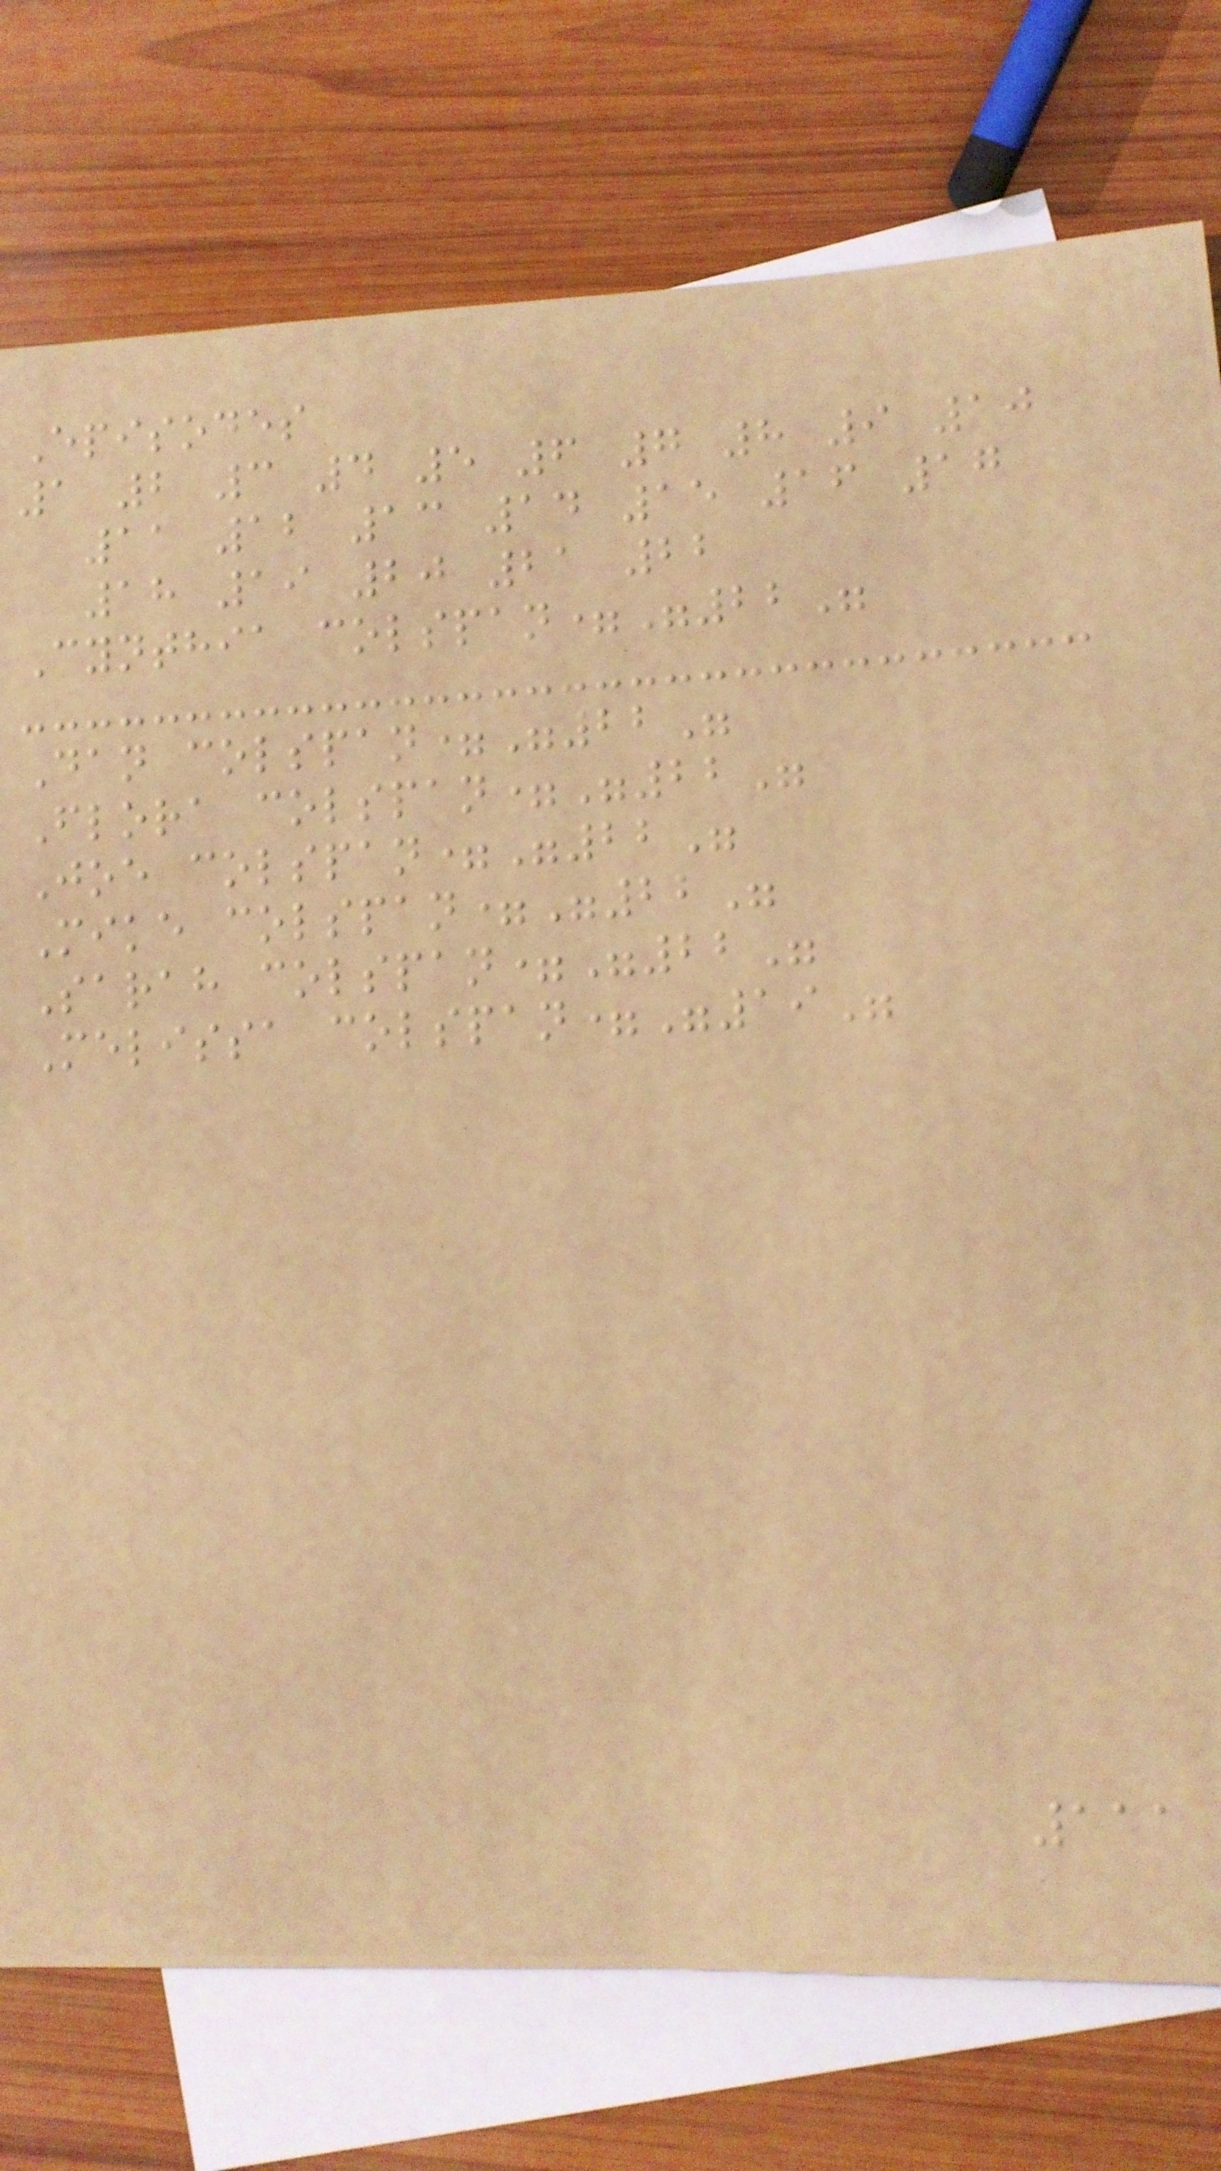Episodes
1 2 3 4 5 6 7 8 9 10
11 12 13 14 15 16 17
18 19 20 21 22
Cynthia colspan="22"
Dan colspan="22"
Flora colspan="22"
Joe colspan="22"
Mike colspan="22"
Sarah colspan="22"
Melissa colspan="19"
111
